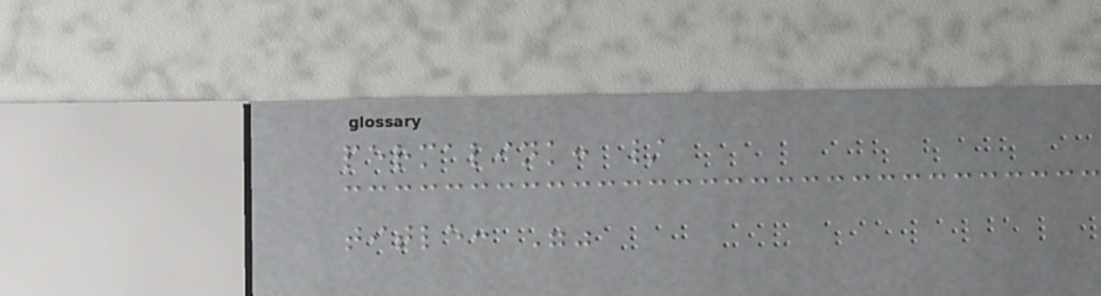permalink: /
title: ""
